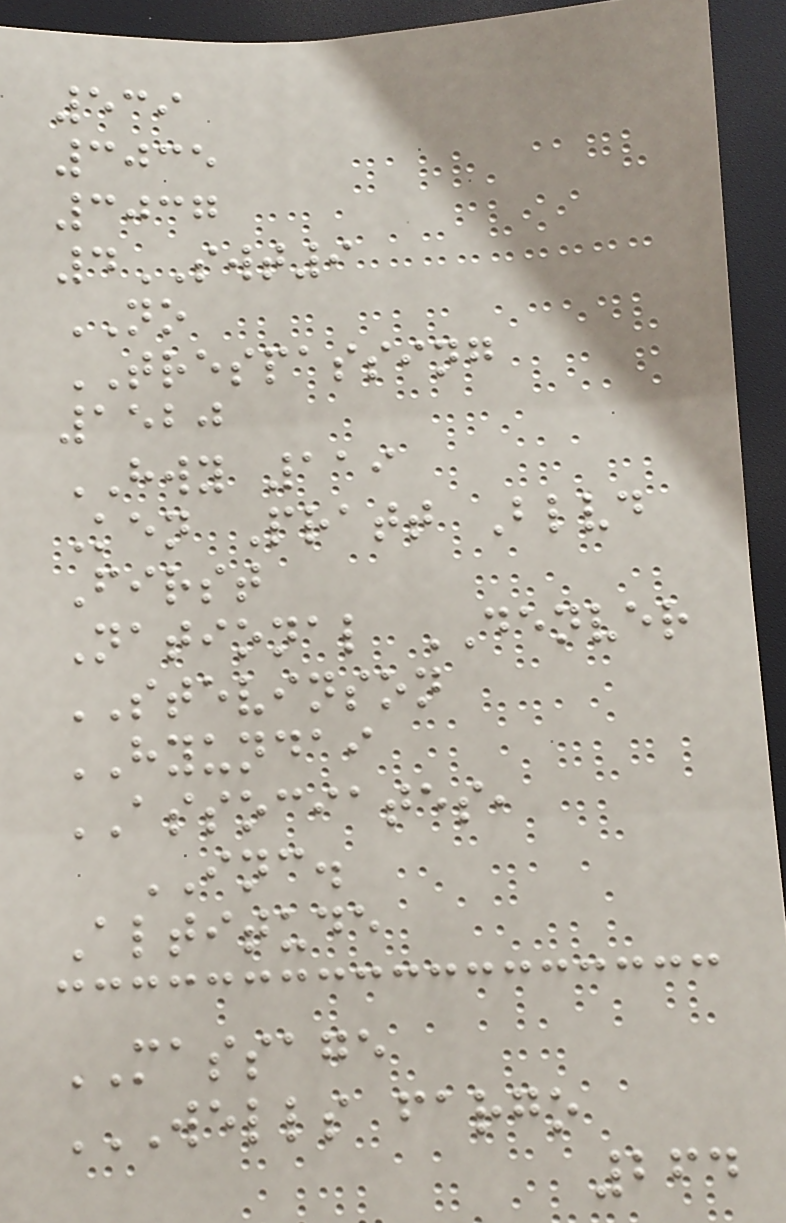539
3035
3037
4SWT9
NO
TRESPASSING
1520
HWY 119
Ken Pratt Blvd
First
National DENVER
STEVINSON
HYUNDAI
ASSOCIATES,
INC.
Altitude
MASSAGE
WELLS FARGO
264
